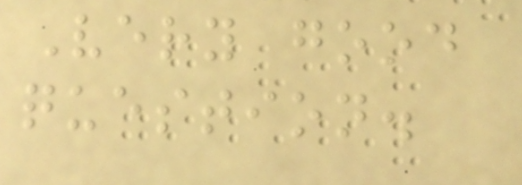Very good
question.
